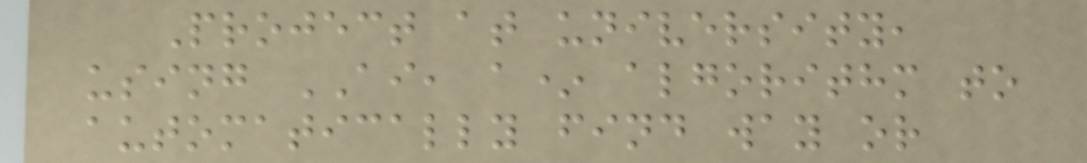Project at university,
using AI, a* algorithm to
automatically find way or
